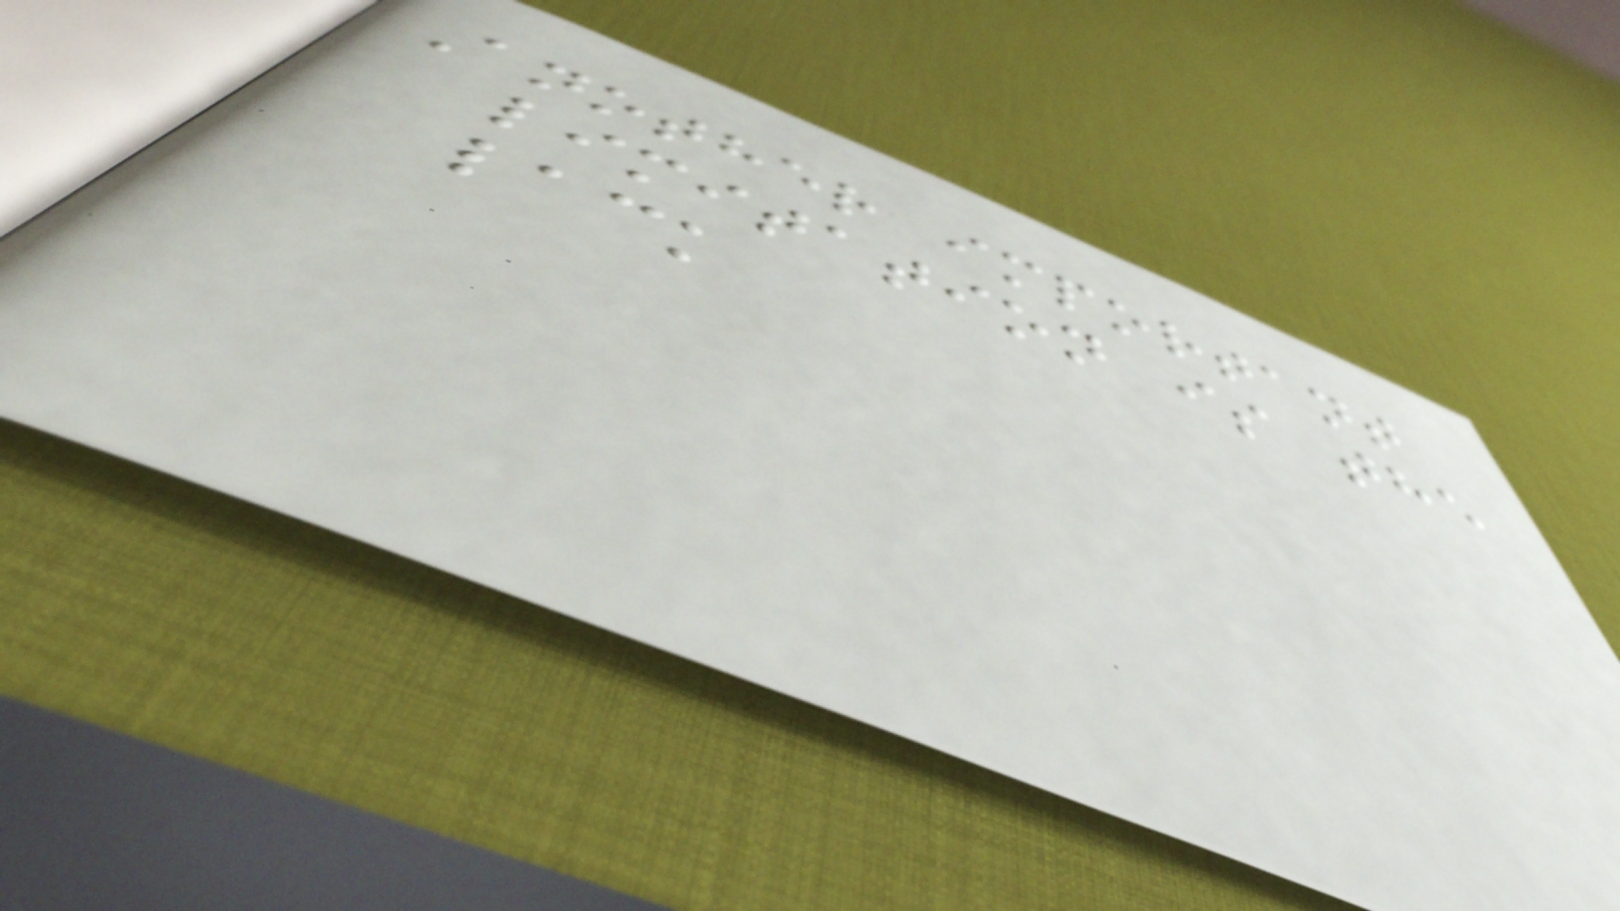Another important
limitation is the
lack
